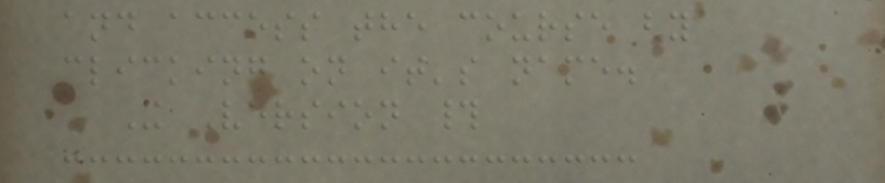and access the course by
clicking on it's name.
X Version #
